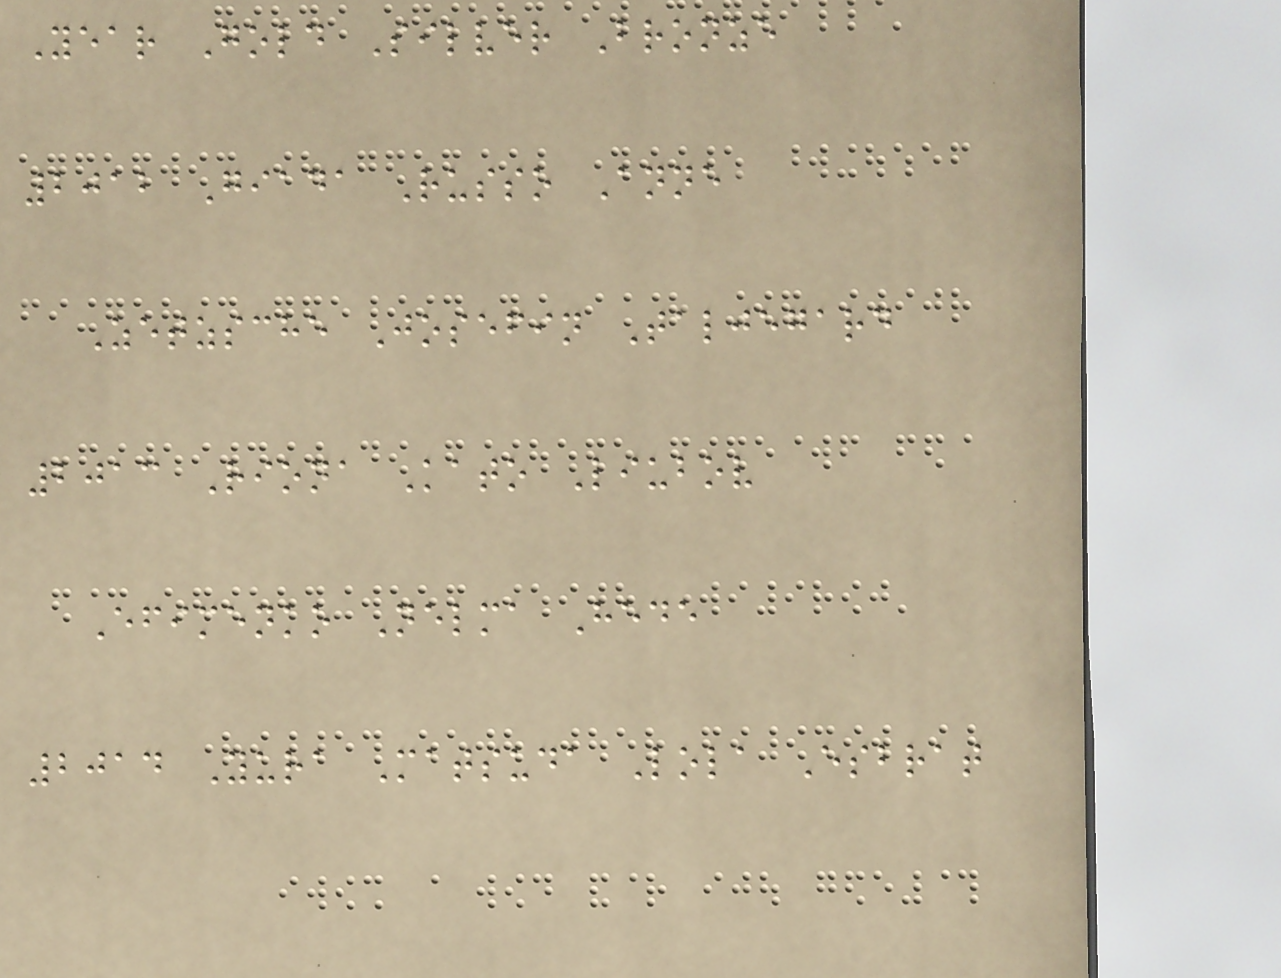Year Gold Silver Bronze
2012 Giada Russo Anne
Zetzsche Josefin Taljegard
2013 Riona Kato Liubov
Efimenko Nelma Hede
2014 Yura Matsuda Lola Esbrat
